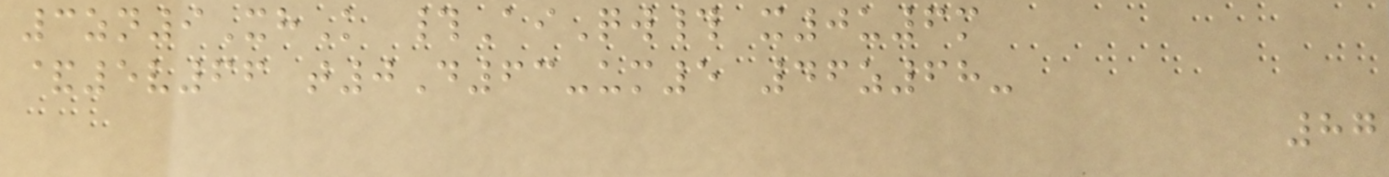3zn9XhK #AiQw# x0u6m
&5v66 t0D63-um5 46z68-
87
